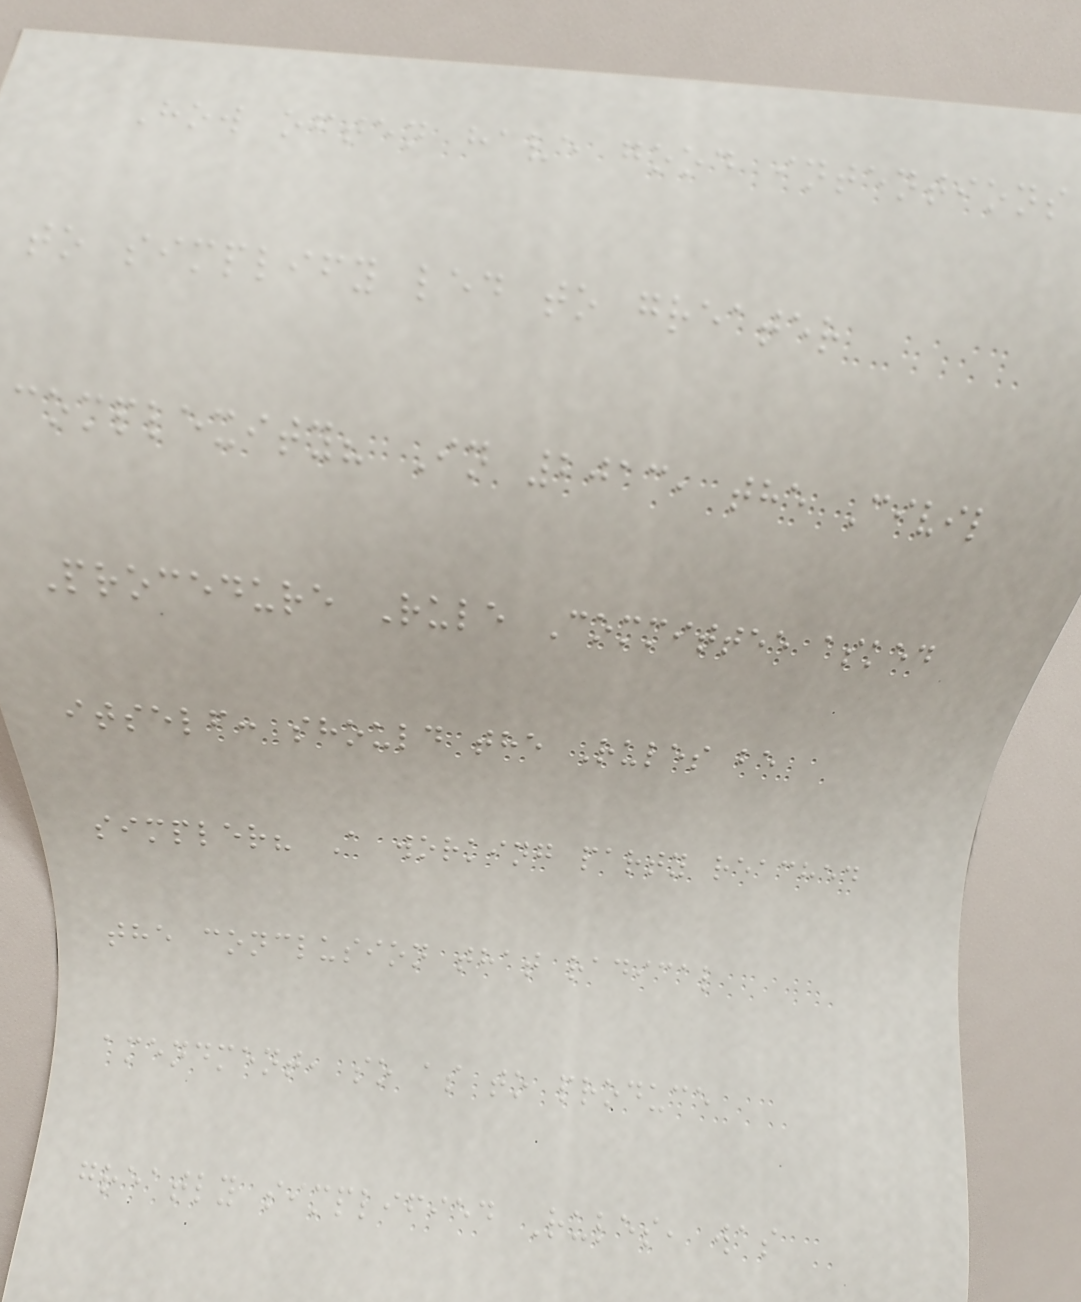How often have good intentions
to simplify led to greater
complexity? In 2013, the Civil
Procedure Rule Committee asked
itself: should the Rules be
simpler? A working party reached
the conclusion that radical
amendment, so as to produce
greatly simplified Rules, was
